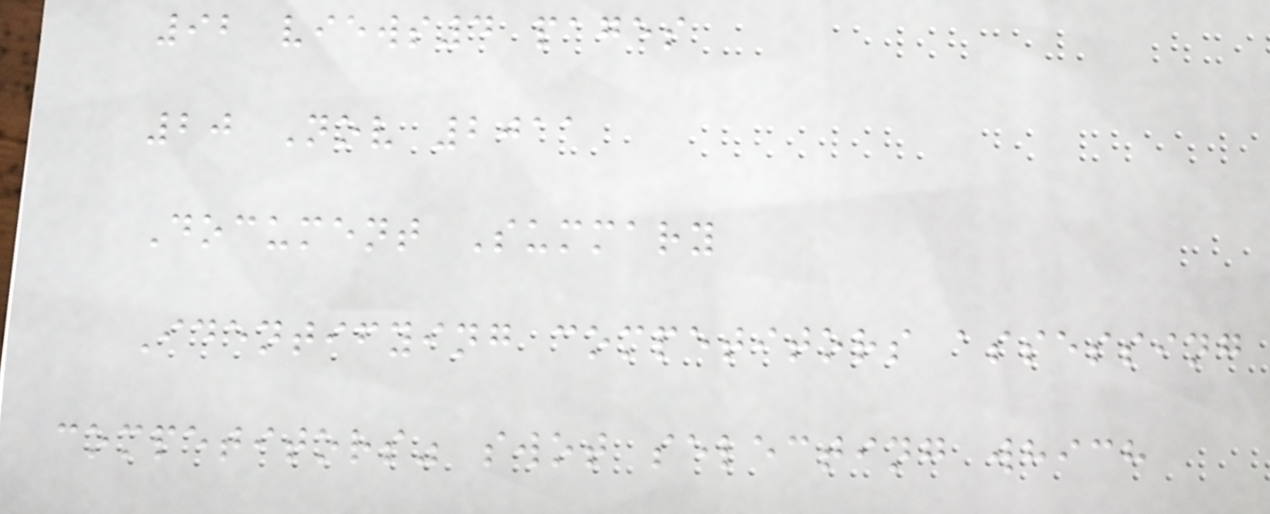92 views4 pages
20 Nov 2011
Document Summary
Identifying competitors assessing
competitors" swot selecting which
